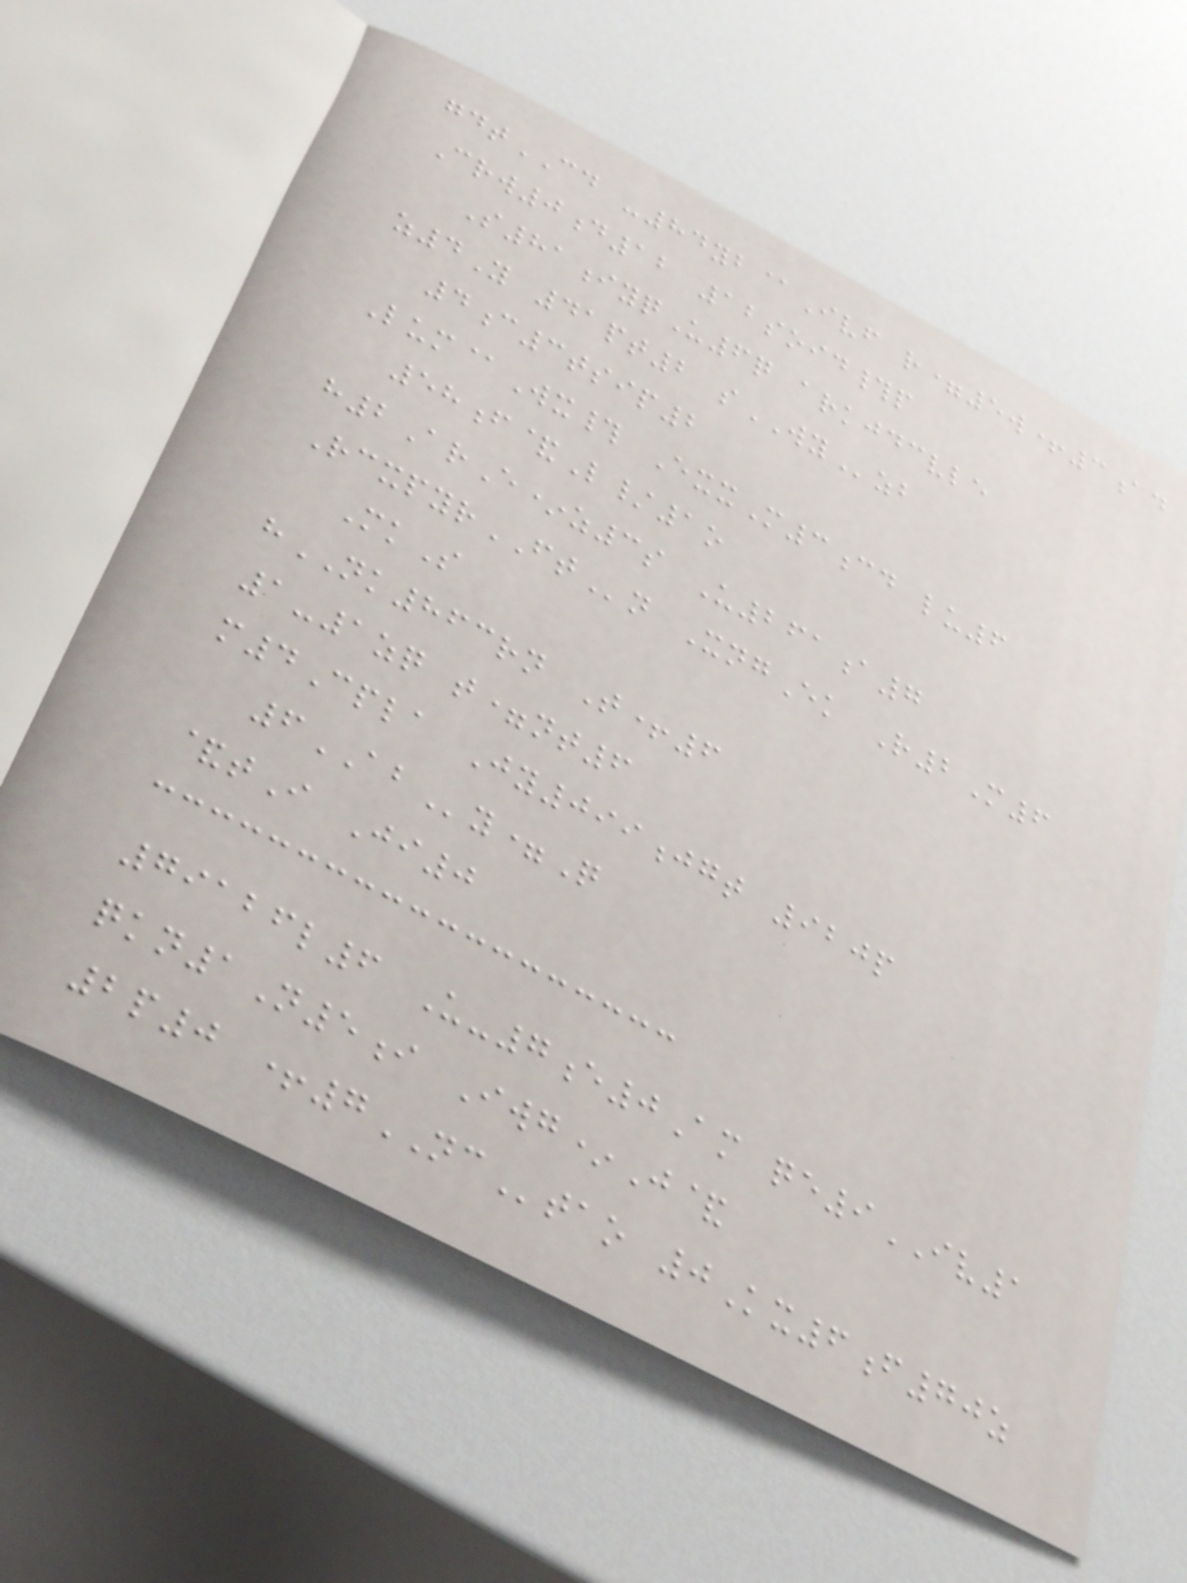gdtCD -84yb@Ivf r=5w+3ad
Crw0d12 12soid#p
S81iyqU6q arkjdcvle
z4Y 41pt2 sWYzb
4c3tsip2
Lum@Wx# ExxM3cd lu6
58f&L/1o
h2ArE*z3s U261a7
RcxpyrFTn XngEk R2M6
MkS
hNK863rn T+6
1-1zq t=nt6
m4Cpla Jy099jgt 920p
6ABy=Q
&tI Ji0
79126l6 U-7e0Am qe9IV1
qkn1N5i Iwg*J&
2p0 +7NCtao 0Kx6f70z
